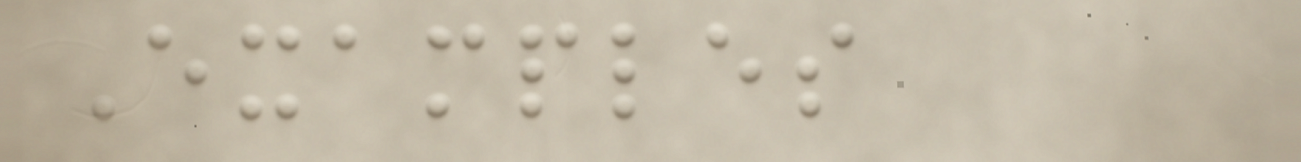Examples
